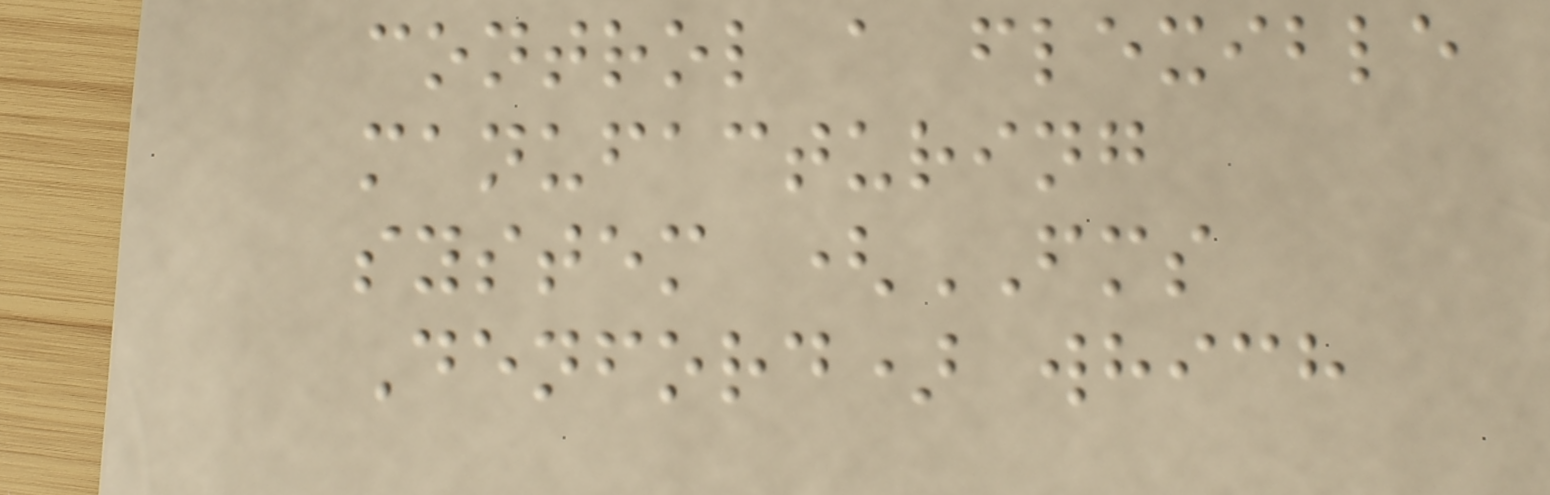control a flexible
manufacturing
system (FMS
Denford) which
